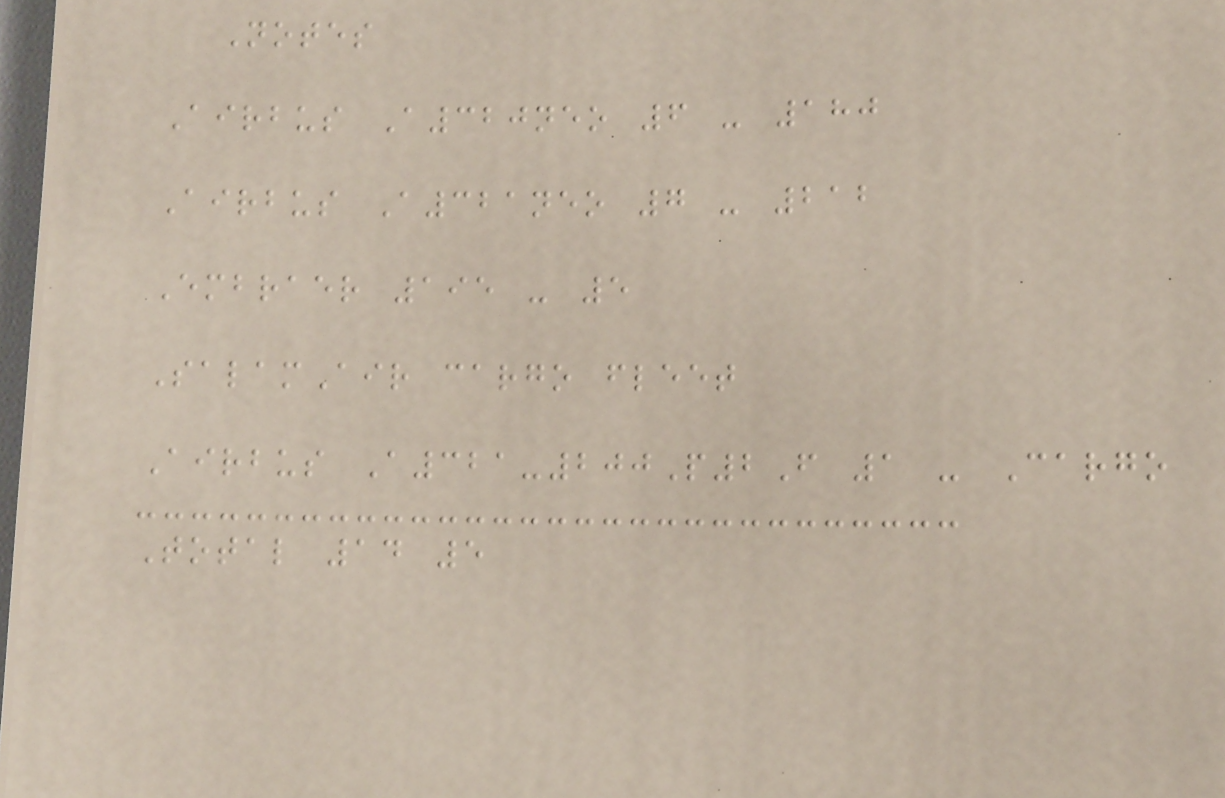Notes
Airbus A320neo 6 - 180
Airbus A321neo 7 - 212
Embraer 195 - 5
SalamAir cargo fleet
Airbus A321-200P2F 1 - Cargo
Total 14 5
